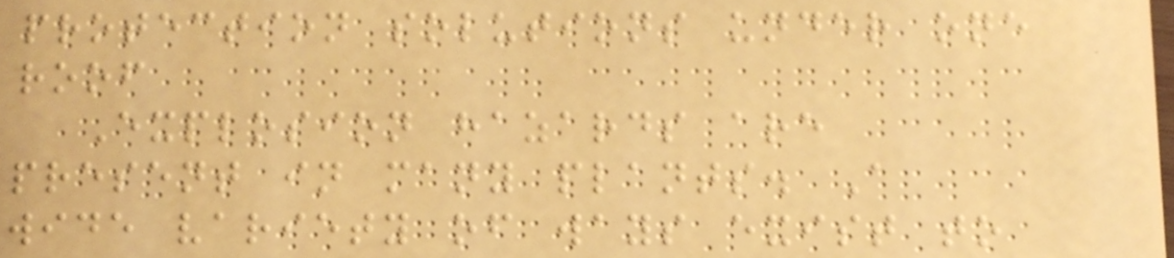protection solutions under one
roof
Explosion hazards are
present in many plants. A
wide variety of ways exist to
